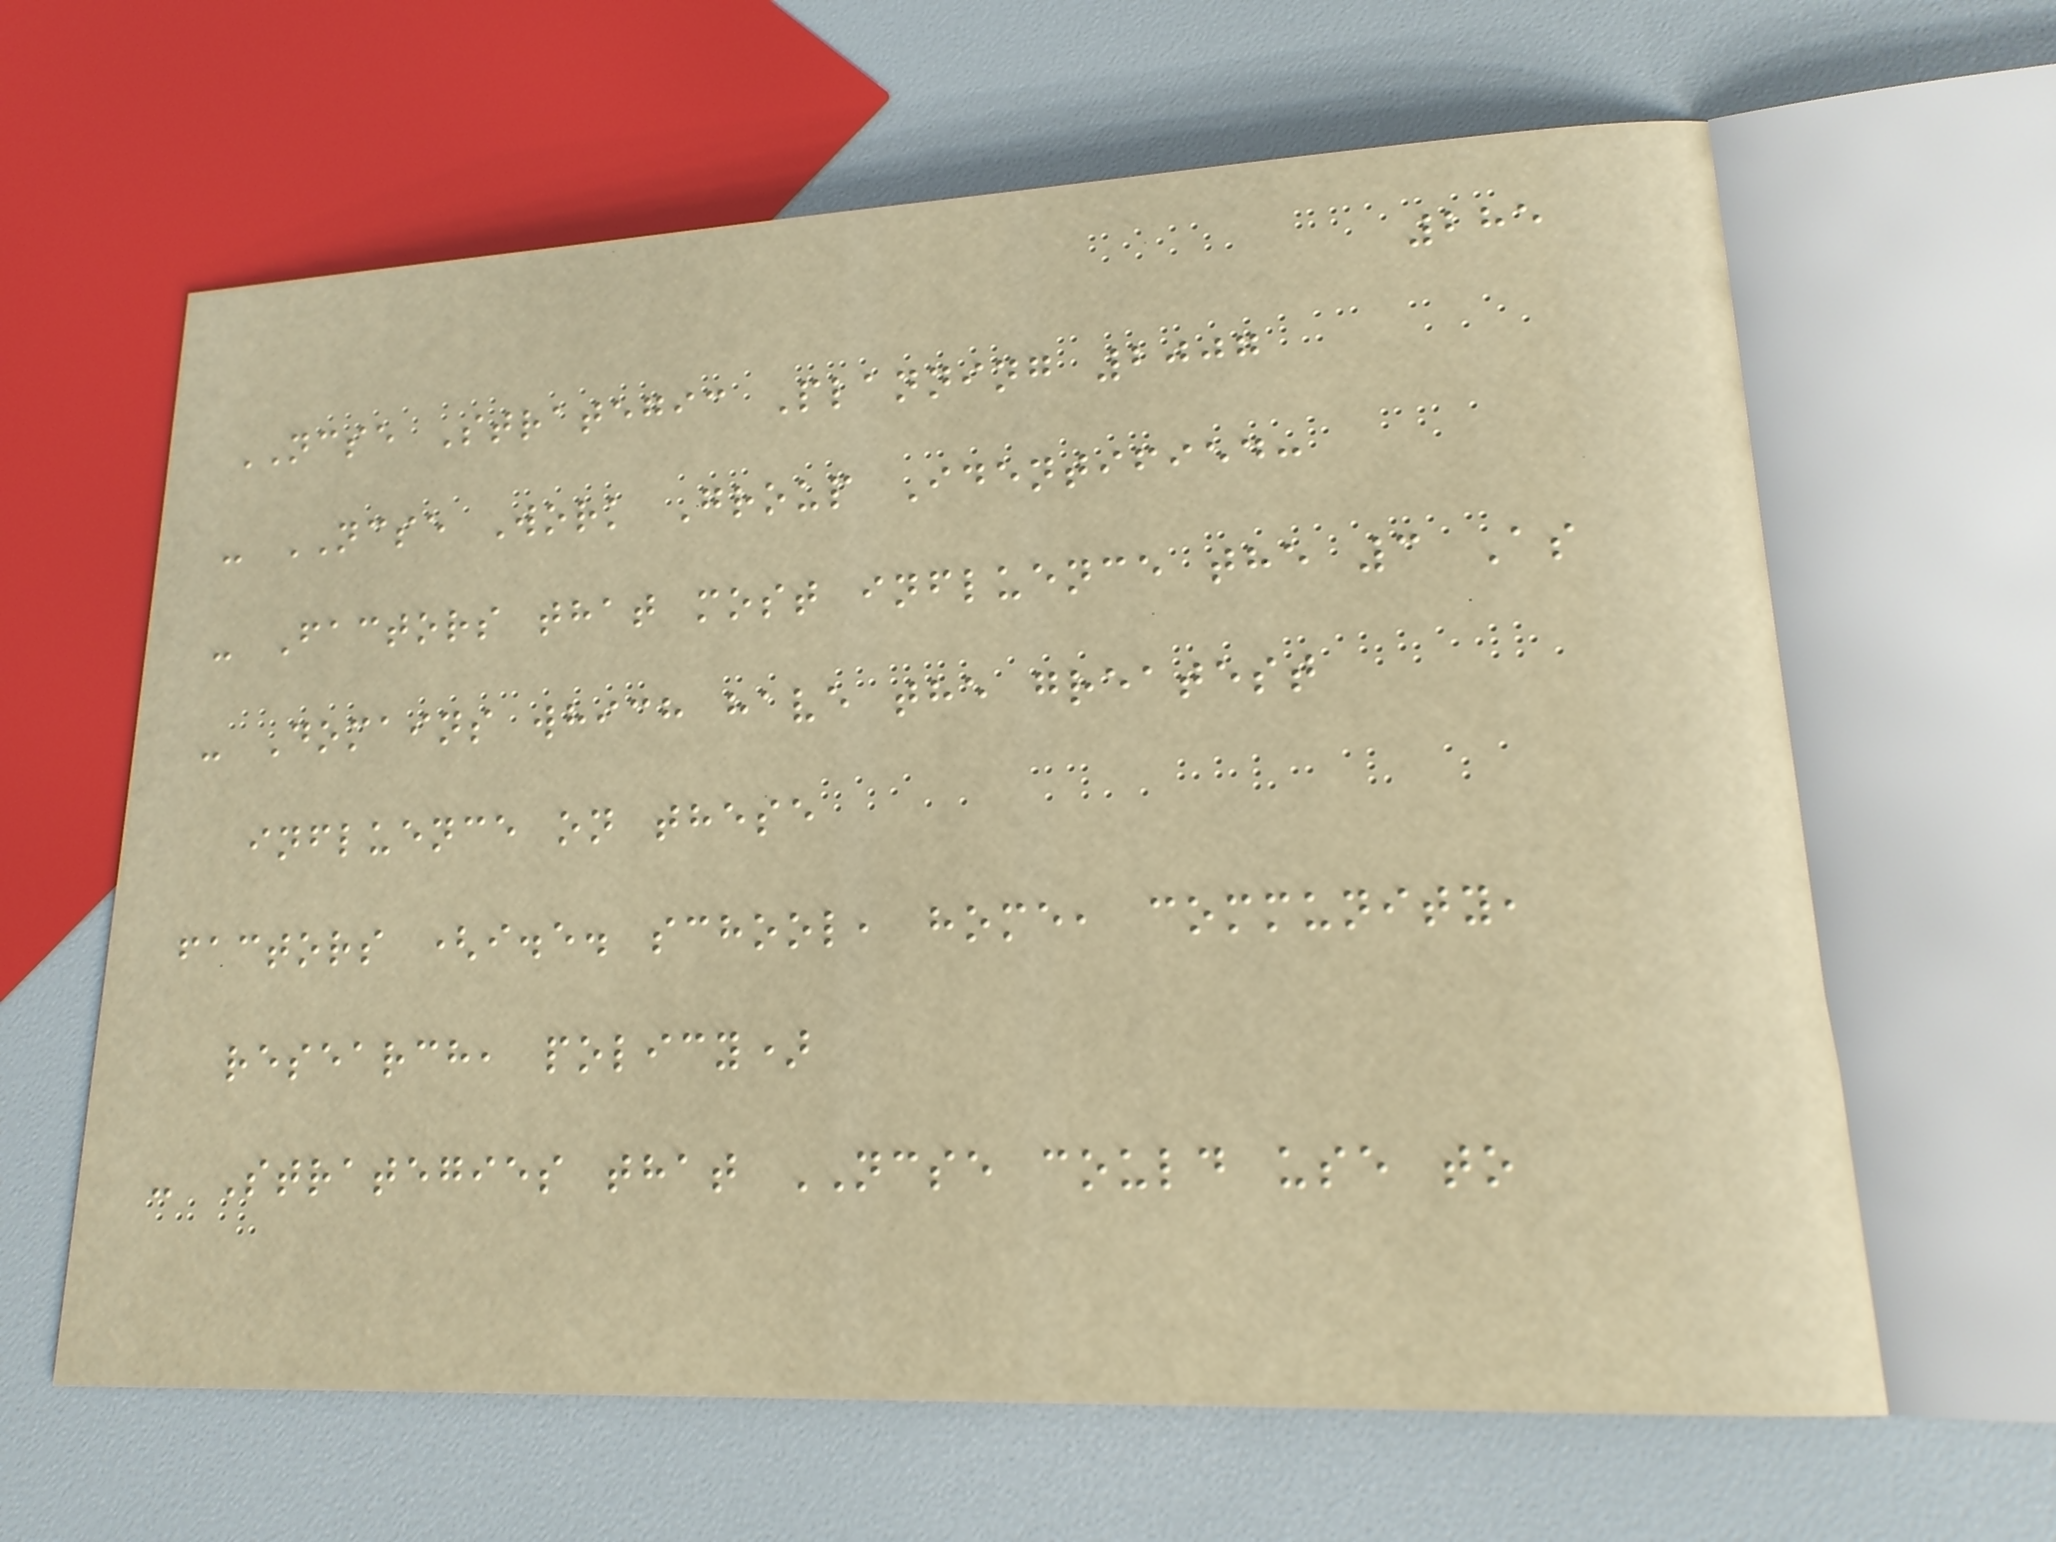285
NCSE Strategic Planning 2007
- NCSE Work Group Identified:
- Factors that most influence the 3 As
- Domains which have the greatest
influence on these
factors (i.e. school, home, community,
research, policy)
- Strategies that NCSE could use to
